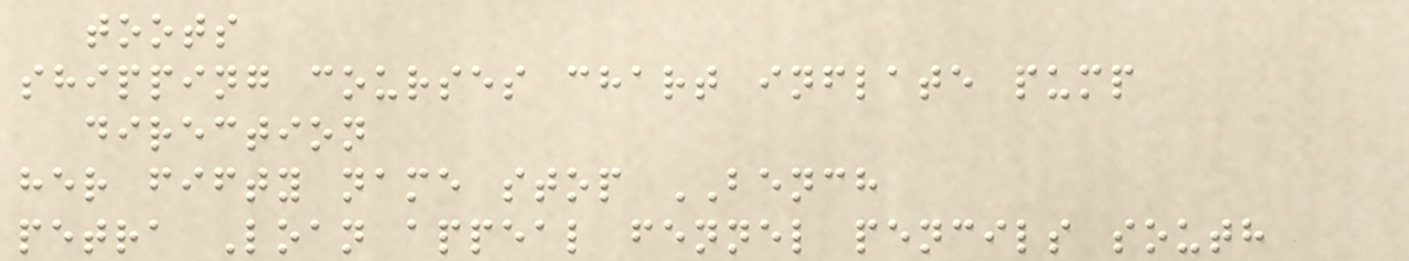toots
shipping courses chart inflate pump
direction
her fifty name stop BENCH
petra Loan appeal fennel pencils south
